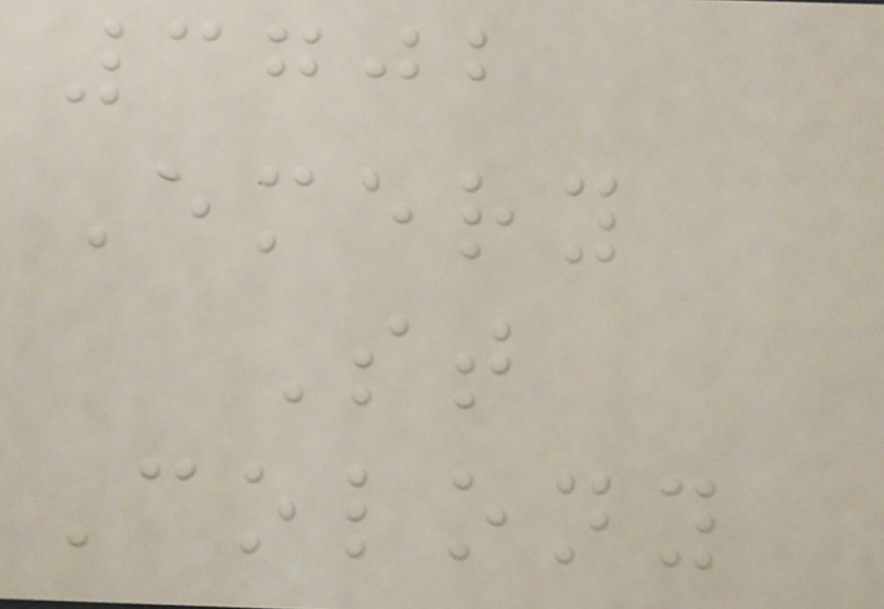3702
Emery
St
Colony
